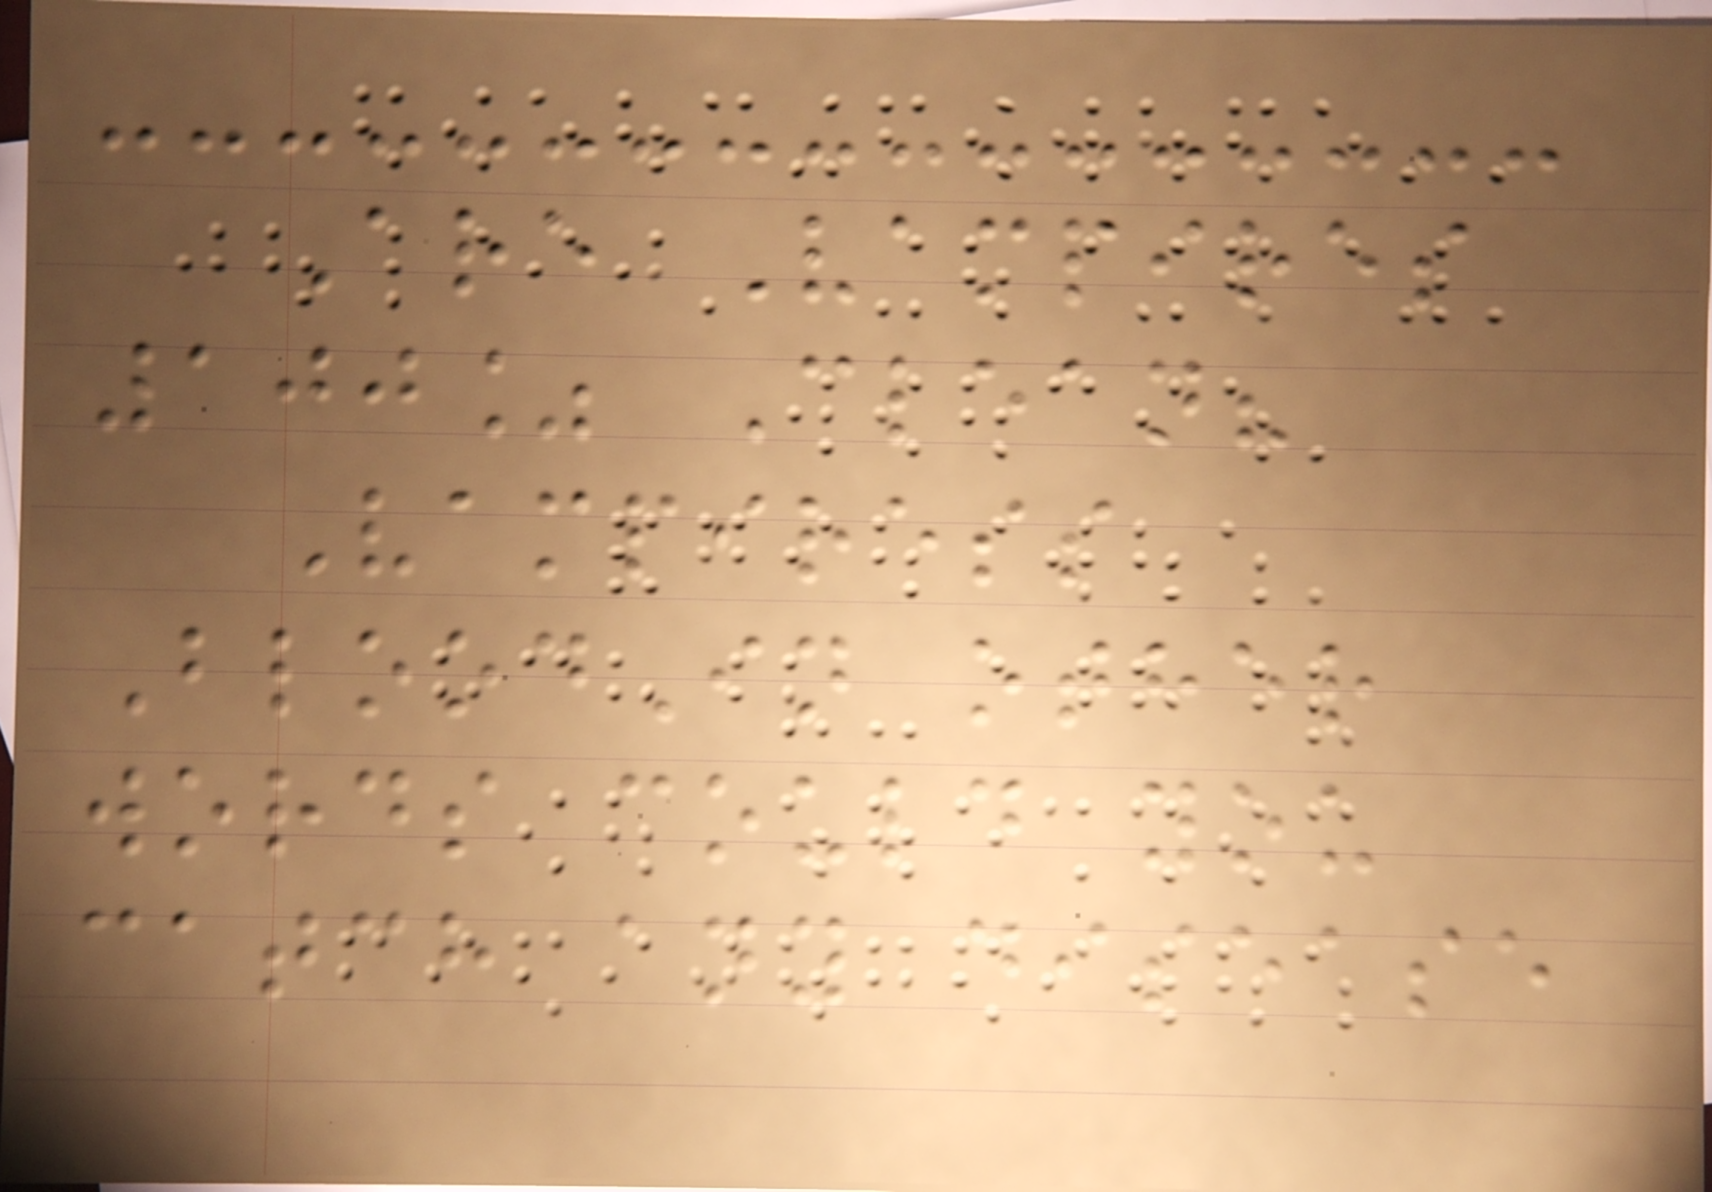Are Vampires
100% Clean?
Vampiress
BloodIn other
words could you
catch any disease
